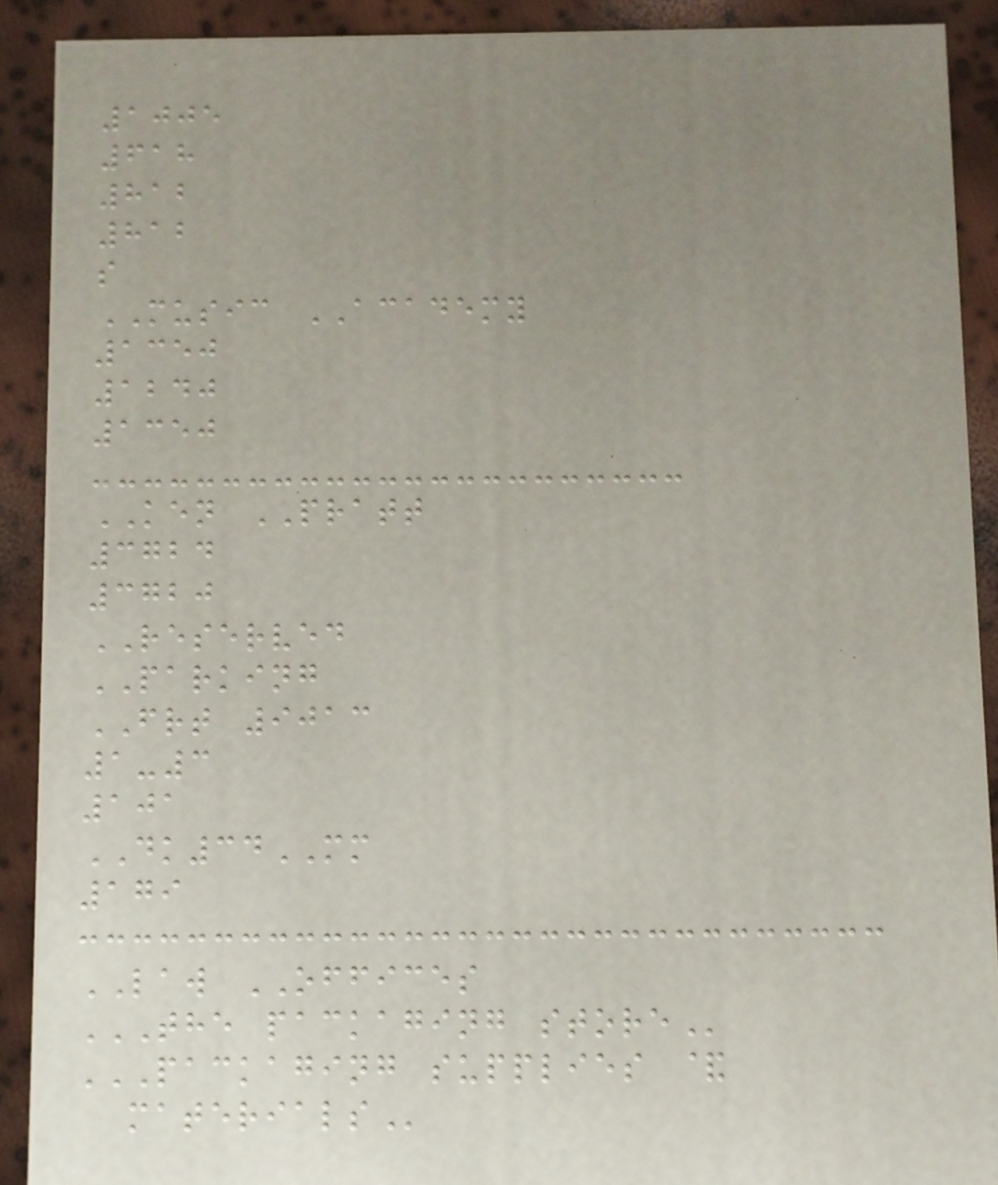1005
618
812
812
s
MUSIC ACADEMY
1350
1240
1350
KEN PRATT
3724
3720
RESERVED
PARKING
FRT 9013
1-3
101
DK34MM
179
LAW OFFICES
THE PACKAGING STORE
PACKAGING SUPPLIES &
MATERIALS
